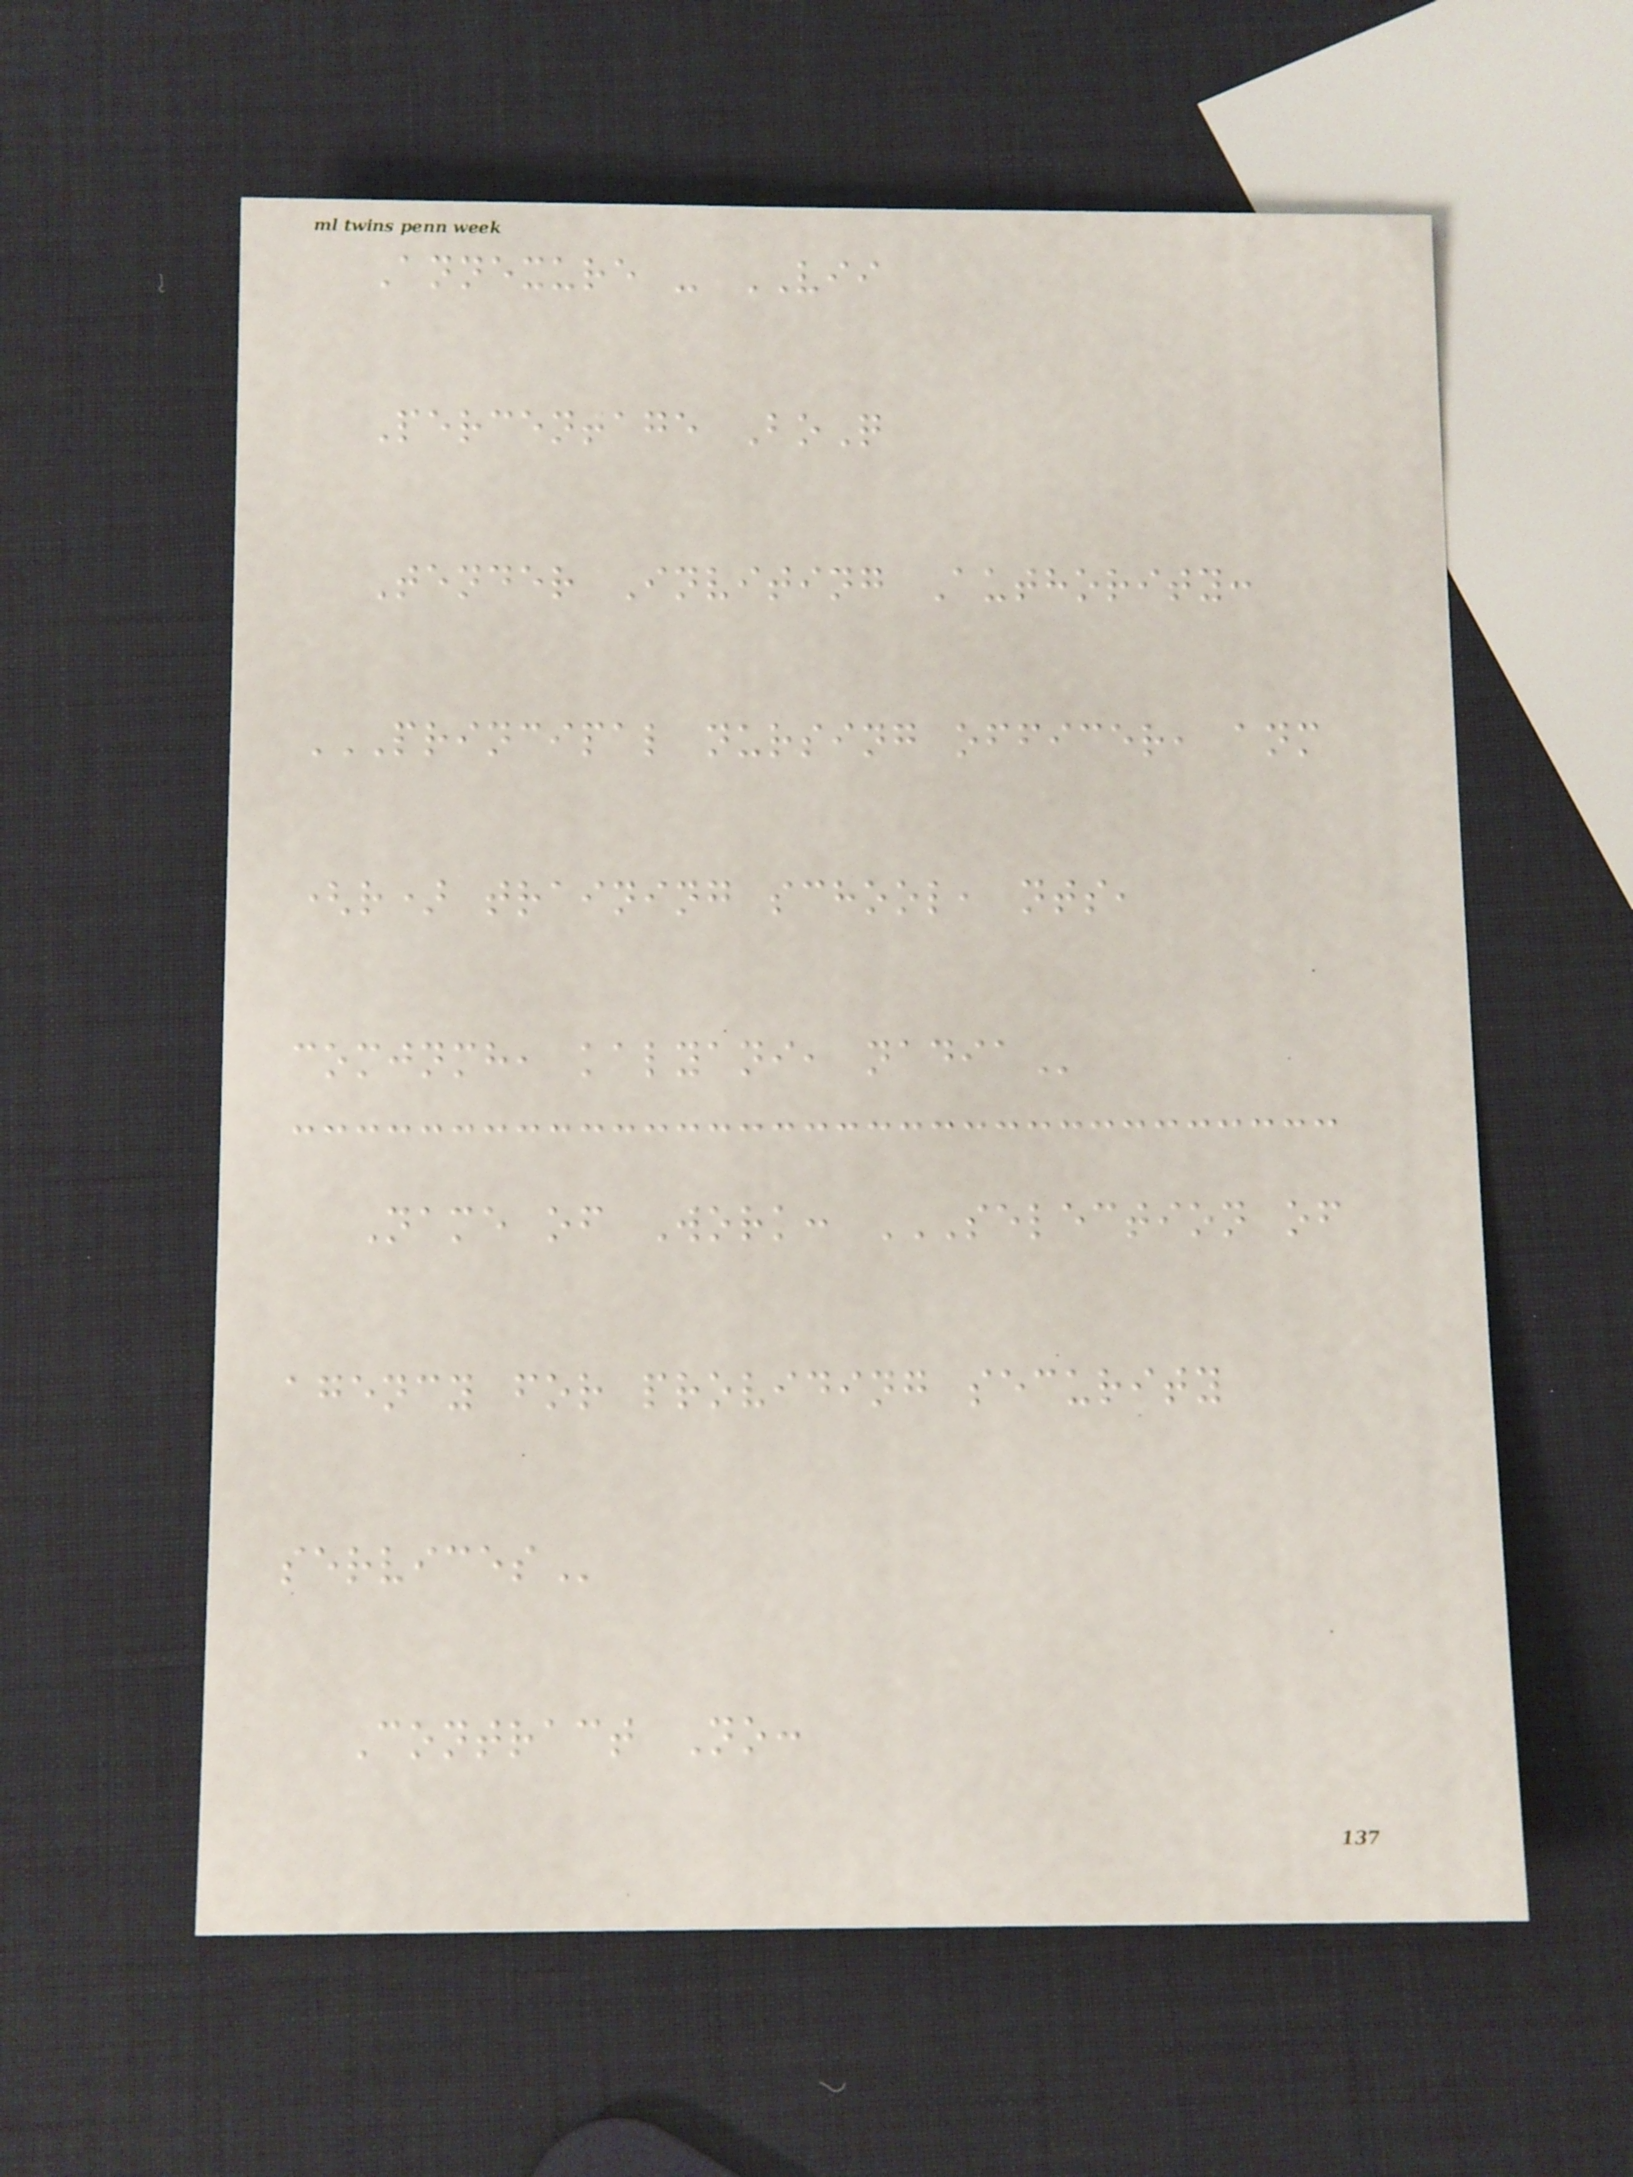Annexure - VII
Percentage BoQ
Tender Inviting Authority:
PRINCIPAL NURSING OFFICER, ANM
(R) TRAINING SCHOOL, NTS,
COMJNMH, KALYANI, NADIA
Name of Work: SELECTION OF
AGENCY FOR PROVIDING SECURITY
SERVICES
Contract No:
